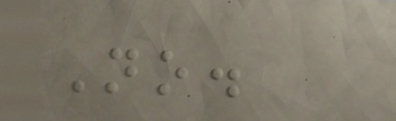No.
